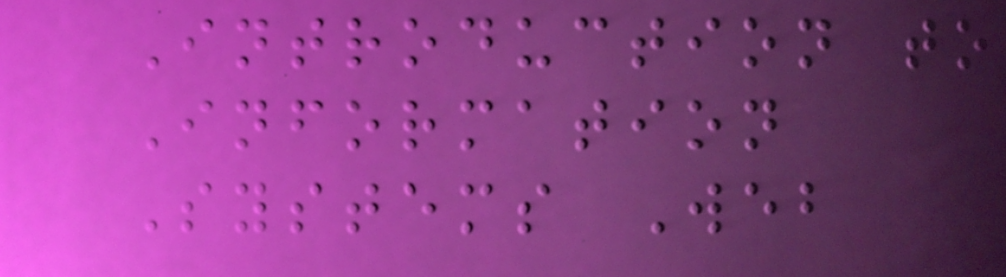Introduction to
Information
Systems Web
